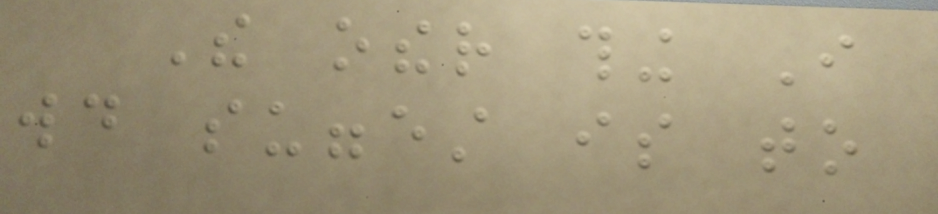The other thing I
would suggest is to
